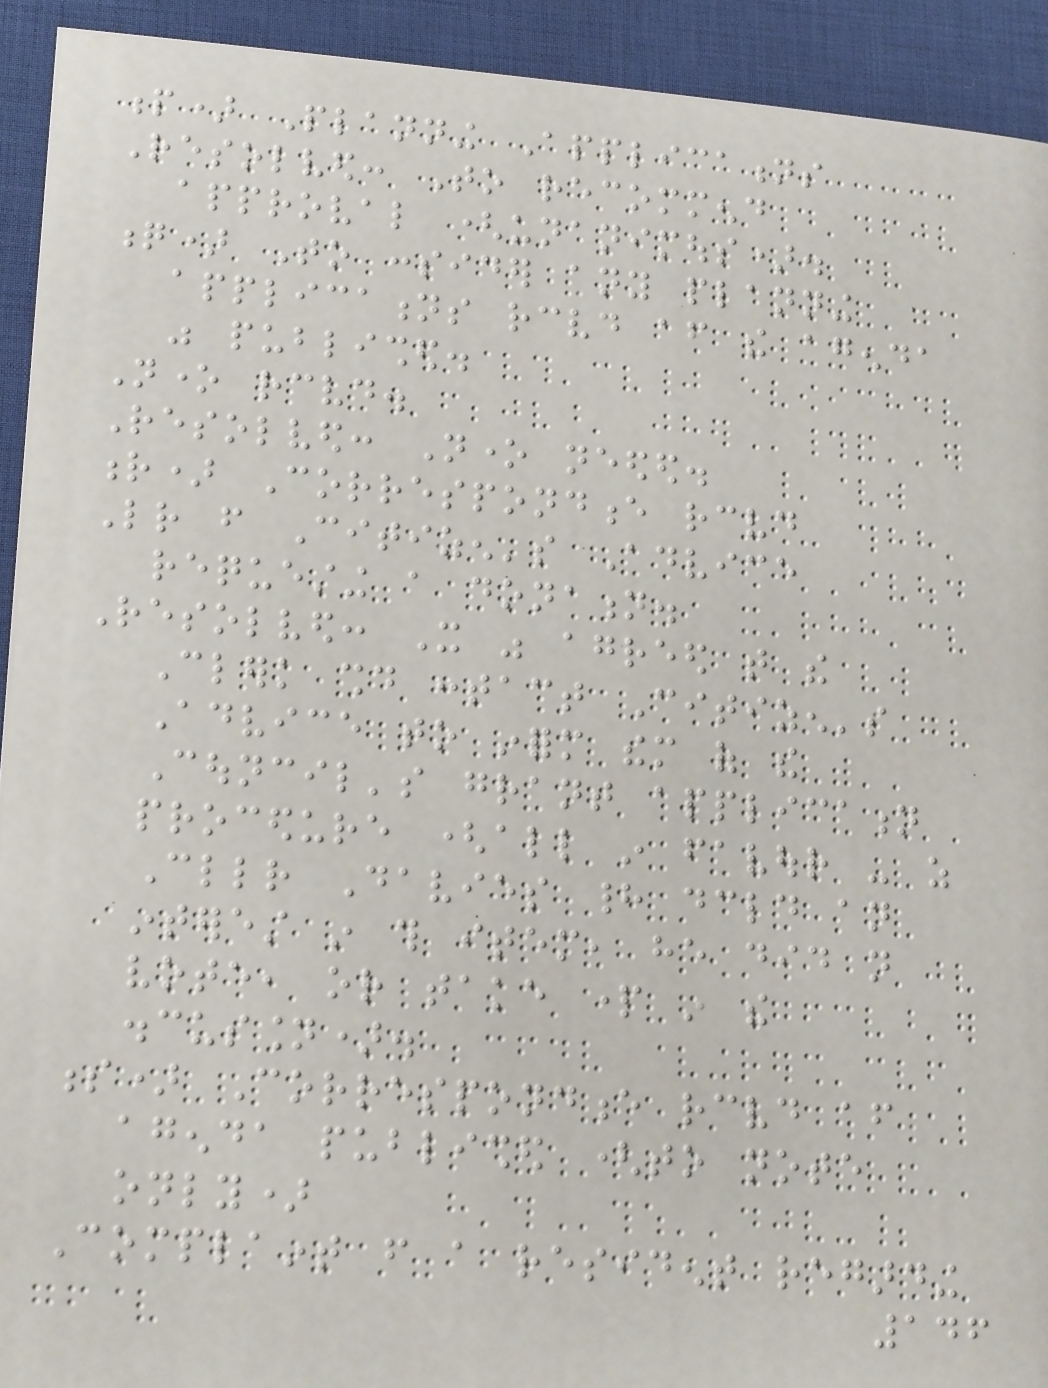p) Planning Applications
Resolved: To recommend
approval (unanimous).
q) To consider any planning
applications received after the agenda
was published.
None received.
Resolved: None needed.
r) Correspondence received
Letter from Citizen's Advice
requesting a donation.
Resolved: It was agreed that the
Clerk should contact Citizen's
Advice to inform them of the
Council's grant application
procedure (all in favour - as
Cllr Davies had declared an
interest in this item, he did not
vote, or take part in the
discussion).
s) Correspondence received after
agenda published (to note
only)
Complaint from a resident regarding
146
